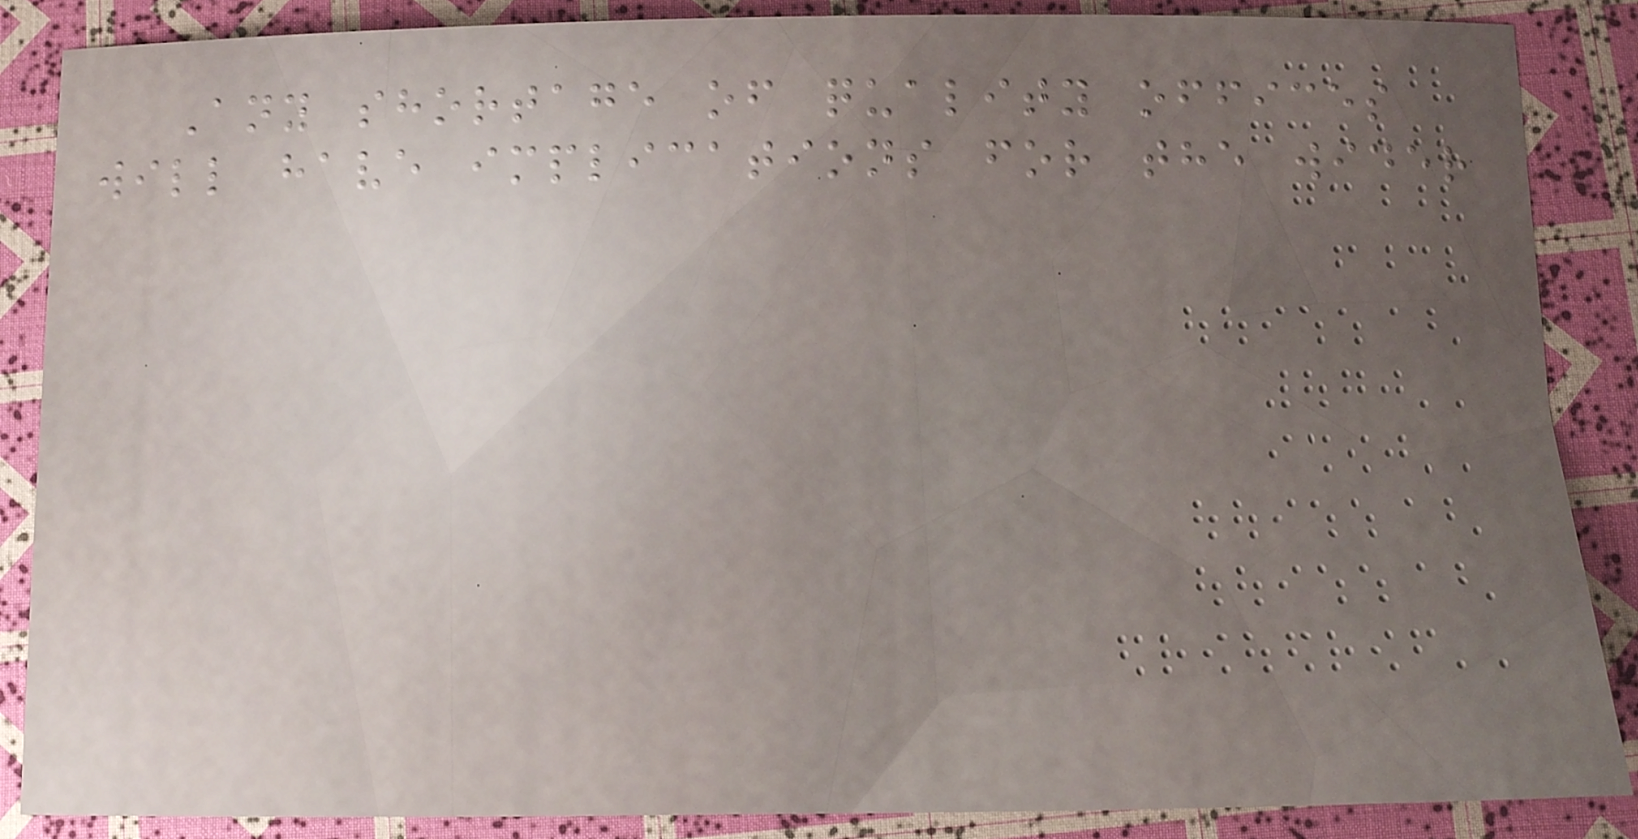Any shortage of quality offices
will have implications for the wider
